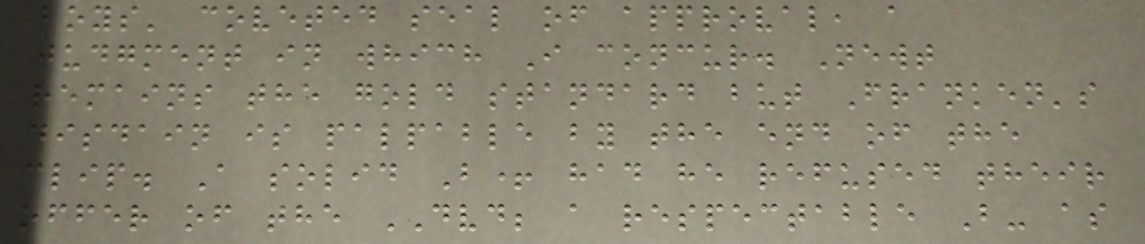boys' coveted seal of approval, a
judgment in which I concur. Newt
remains the gold standard but Franken's
disdain is palpable by the end of the
clip. A solid B+ had he refused their
offer of the DVD; a respectable B- as
